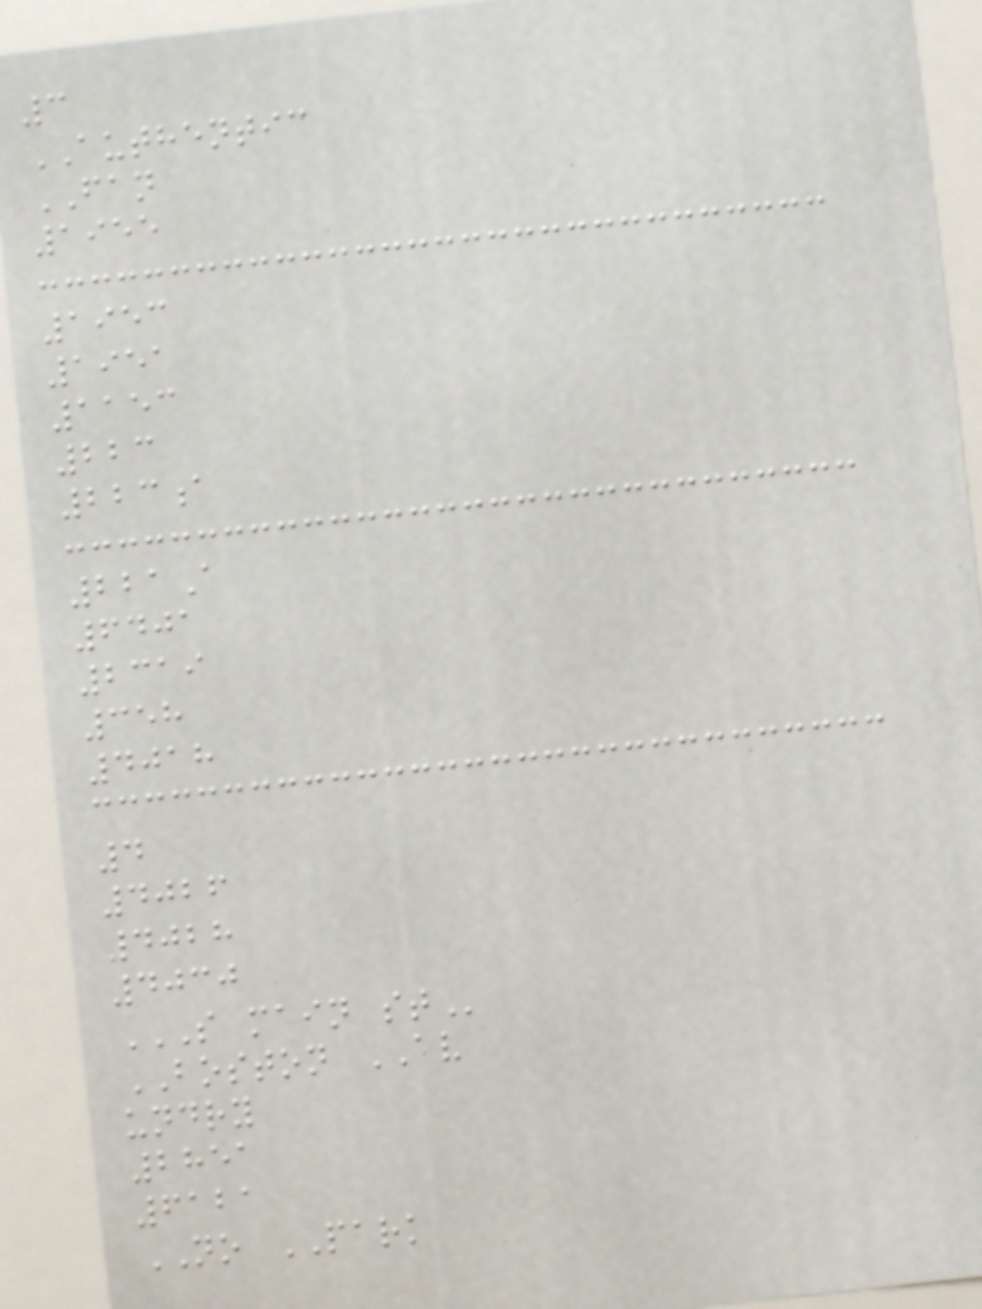3
AUTHENTIC
FAN
1955
1953
1951
1153
223
223a
221A
6401
2319
358
4018
4
4026
4028
4030
S MAIN ST
BOSTON AV
undry
2851
6121
NO PARK
